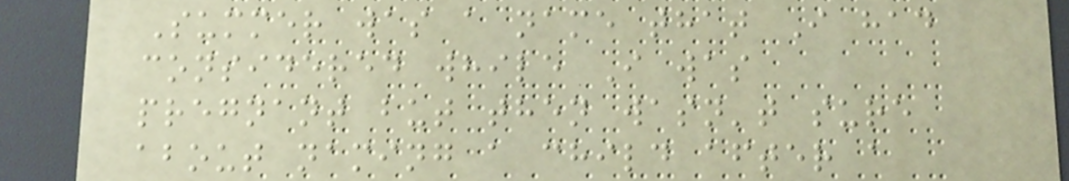Summer was a name that I had
considered while I was
pregnant but then wasn't sure
about naming a child after a
